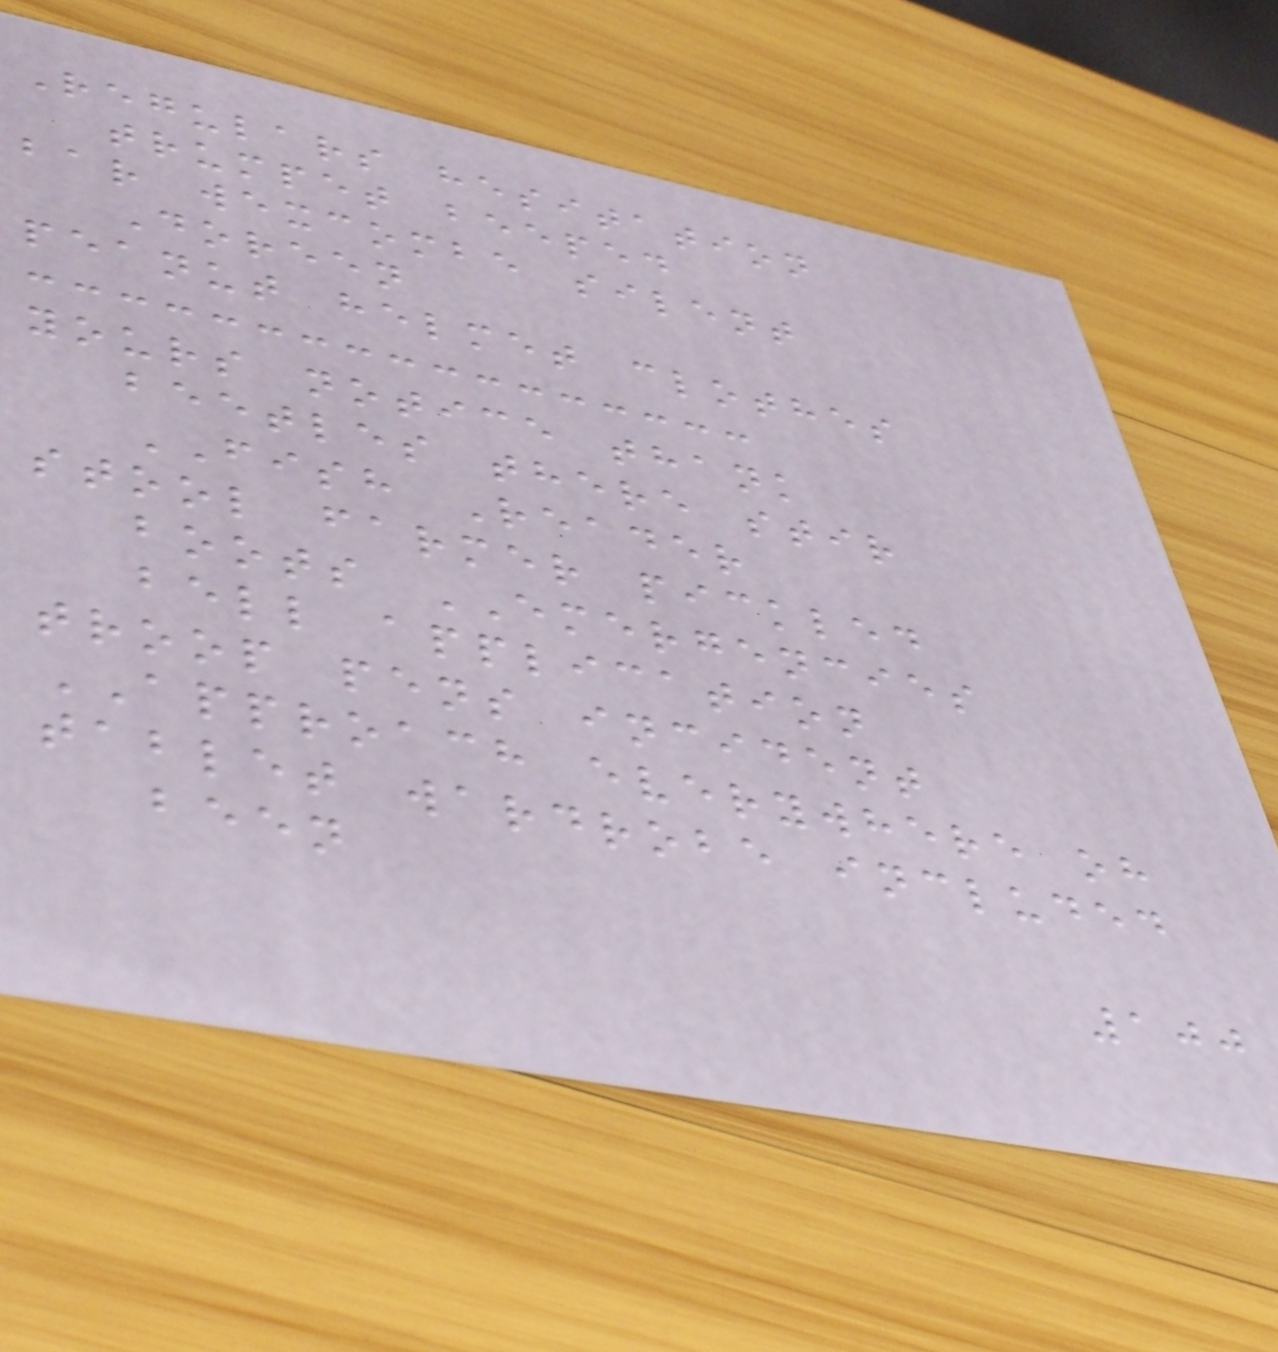Regulars hesitation
trumpet beeped
bar wexcombe silent
Doreen
peanut helmet clothes
yours notice thank
beetles there stir
FISH Reader
stool farmer pickled
boots EMERGENCIES
bell application
troop pens incident
APPROACH everywhere oh
tablet wardrobe included
been
100
